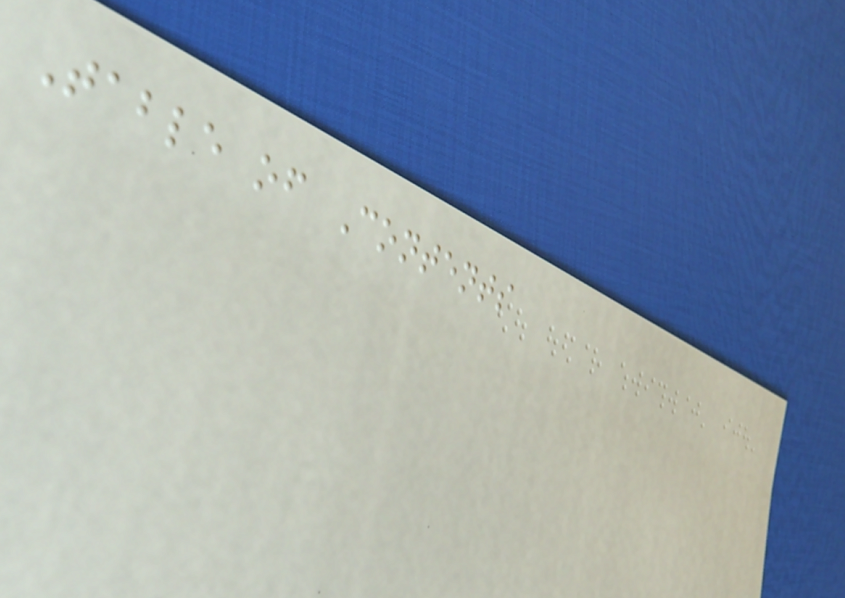Table of Contents
